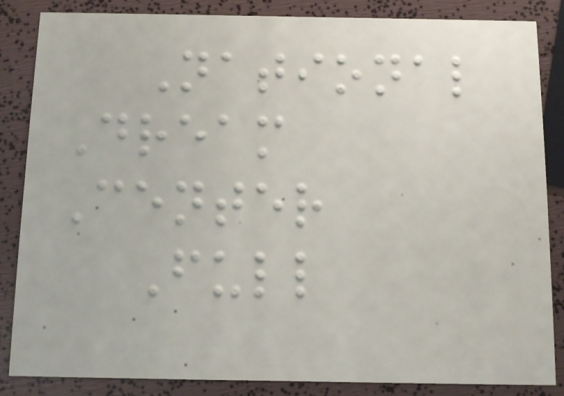National
Dream
Center
Full
